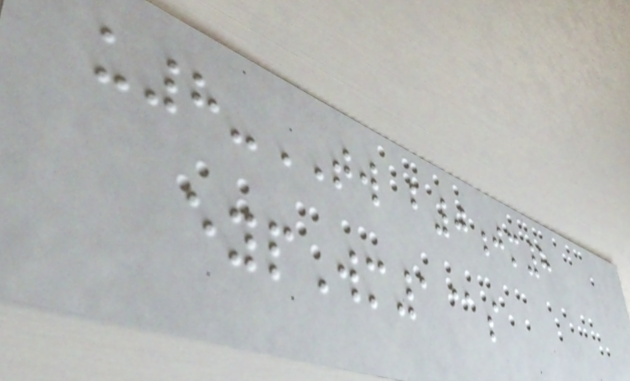u8-TW b0jm8
eypWm1@s
